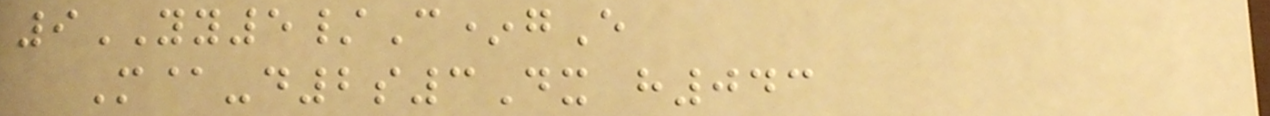9YY5/C*gE
M@-d2s3Dx h043
